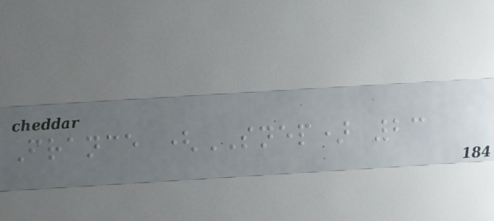France (SNEP) 23
